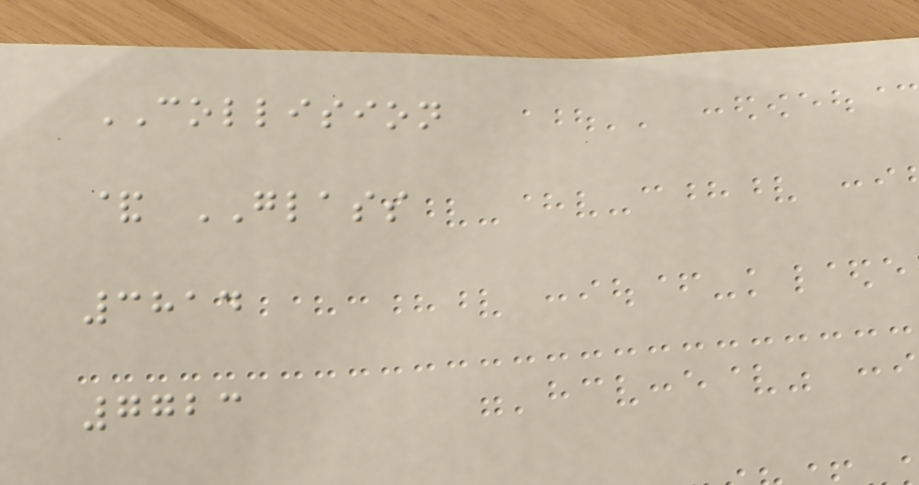COLLISION
& GLASS
3814
7723
